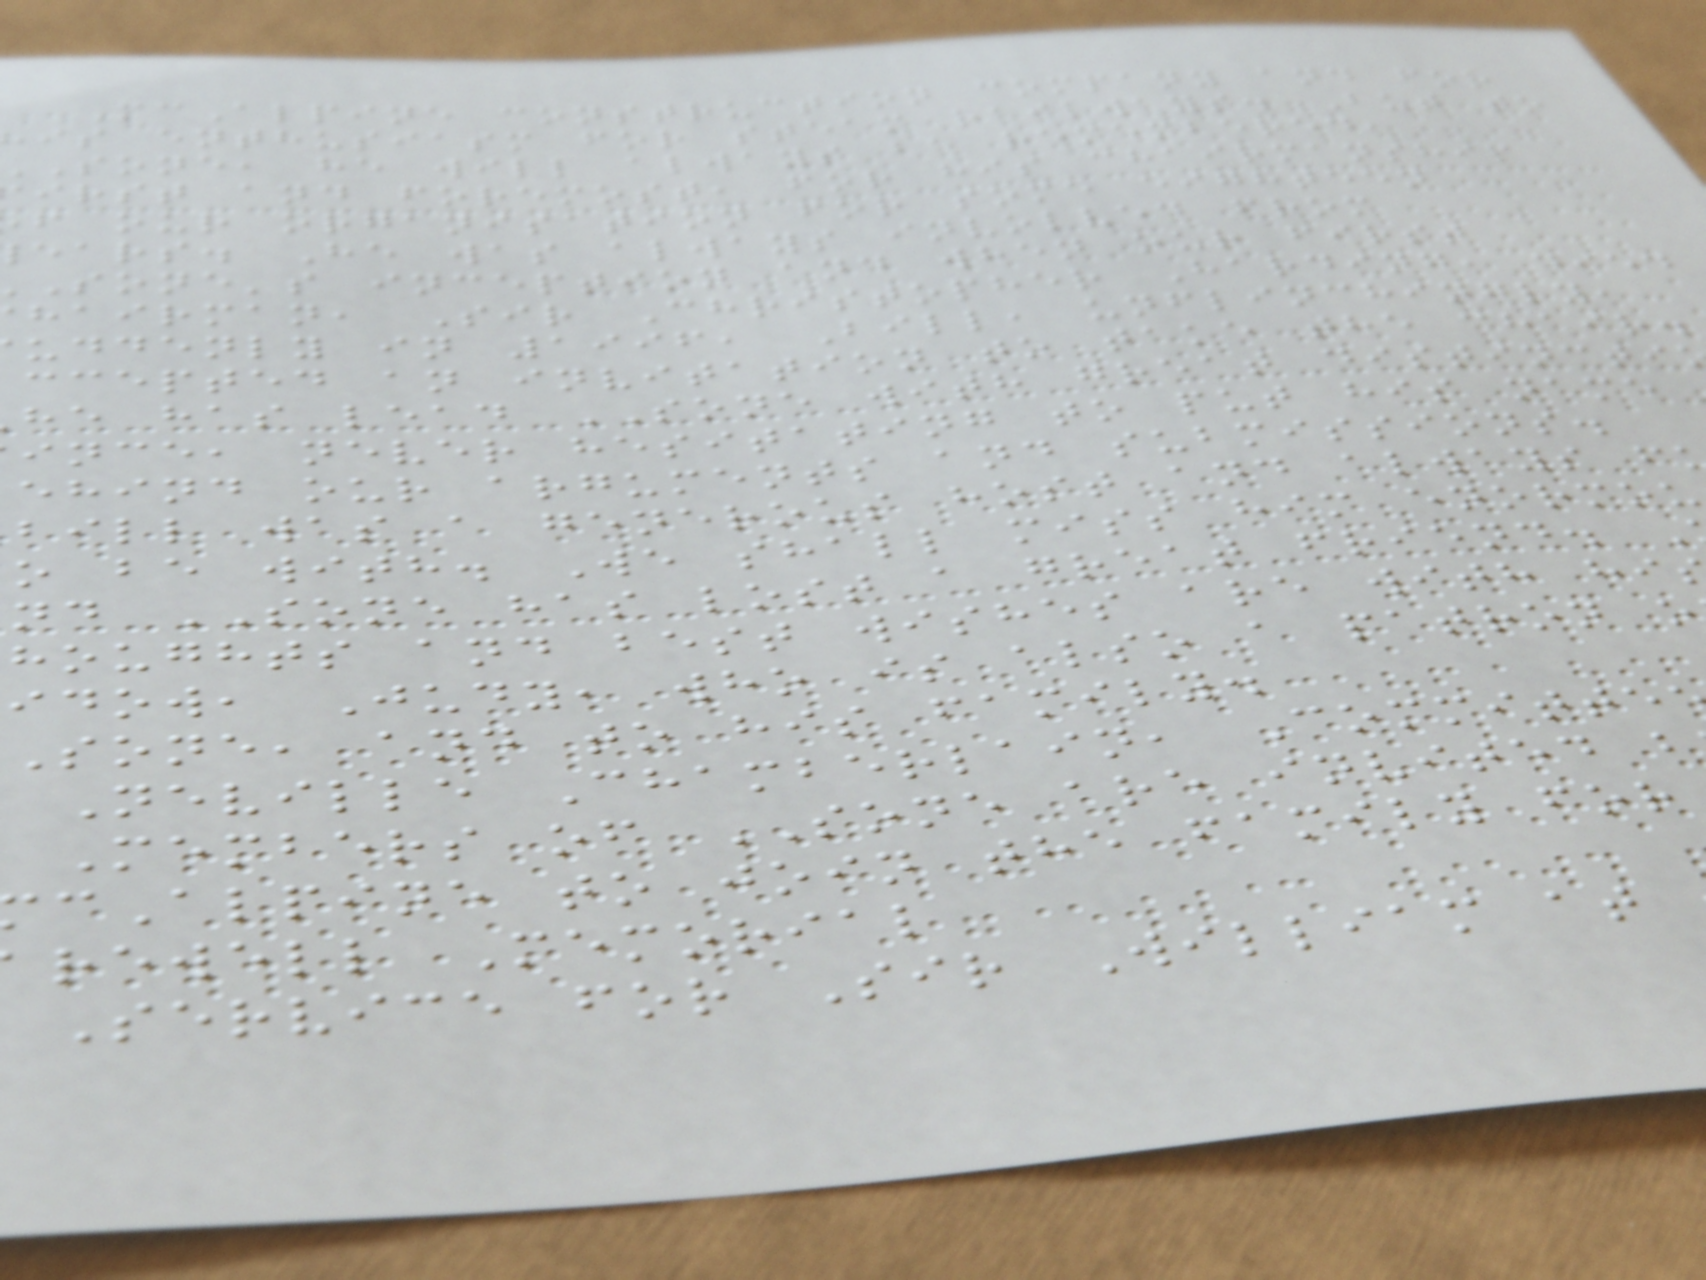McAlpine construction company and for
is enthusiasm for steam railways. But to
sone, he will always be remembered,
irst and foremost, for his chairmanship
f our organisation for some eighteen
ears. He was always involved from
sone's inception and when our first
hairman, Sir Christopher Harding, died
uddenly in 1996, Bill, unflinchingly,
ccepted an invitation to take the chair.
he has lead SONE with great distincti
ince, never hesitating to put his name
ehind our arguments and submissions.
bill was a generous host and always f
o be with. We shall miss him enormou
nd SONE has lost a great friend.
houghts and best wishes are with hi
idow, Judy, who is also a patron o
sone, and to his family.
Neville Chamberlain, Committe
Members of SONE are invited b
cAlpine to join the family for
rewell Memorial
Service for Sir William at
